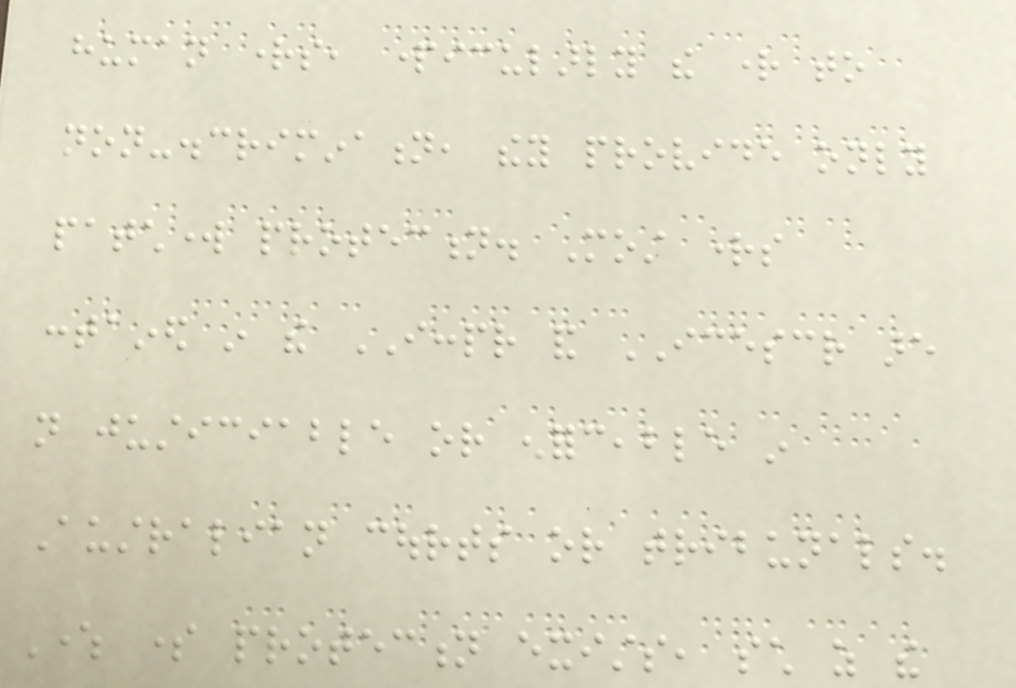human rights, particularly the right to
non-discrimination, they provide only
patchwork protection. Most rights
contained in the ICCPR and ICESCR are
not justiciable or enforceable in
Australian courts or tribunals.
Where some protection exists, such as the
